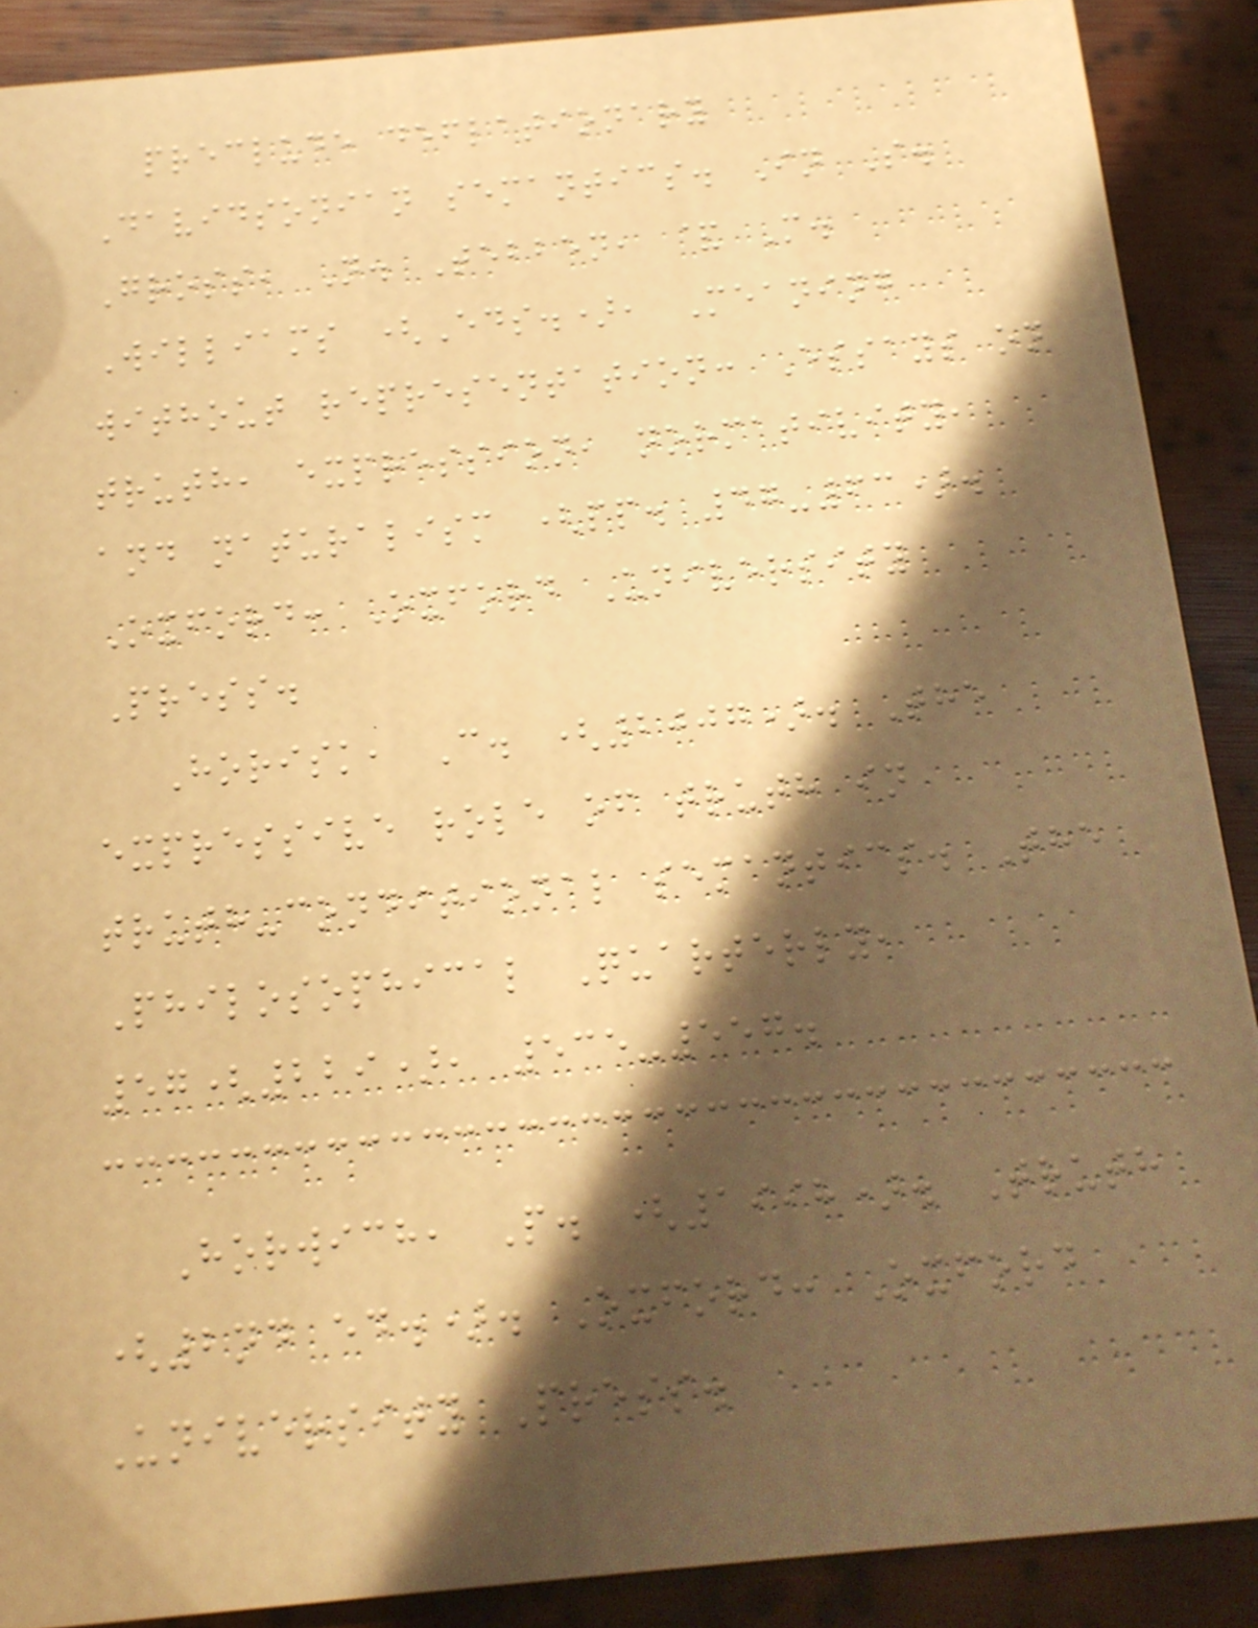preclude deflationary
Davidsonian semantics. In S.
Gross, N. Tebben, & M.
Williams (Eds.), Meaning
without representation: Essays on
truth, expression, normativity,
and naturalism (pp. 47-63).
Oxford: Oxford University
Press.
Horisk, C. (2007). The
expressive role of truth in
truth-conditional semantics. The
Philosophical Quarterly,
57(229), 535-557.
Horwich, P. (1998). Truth
(2nd ed.). Oxford: Oxford
University Press.
